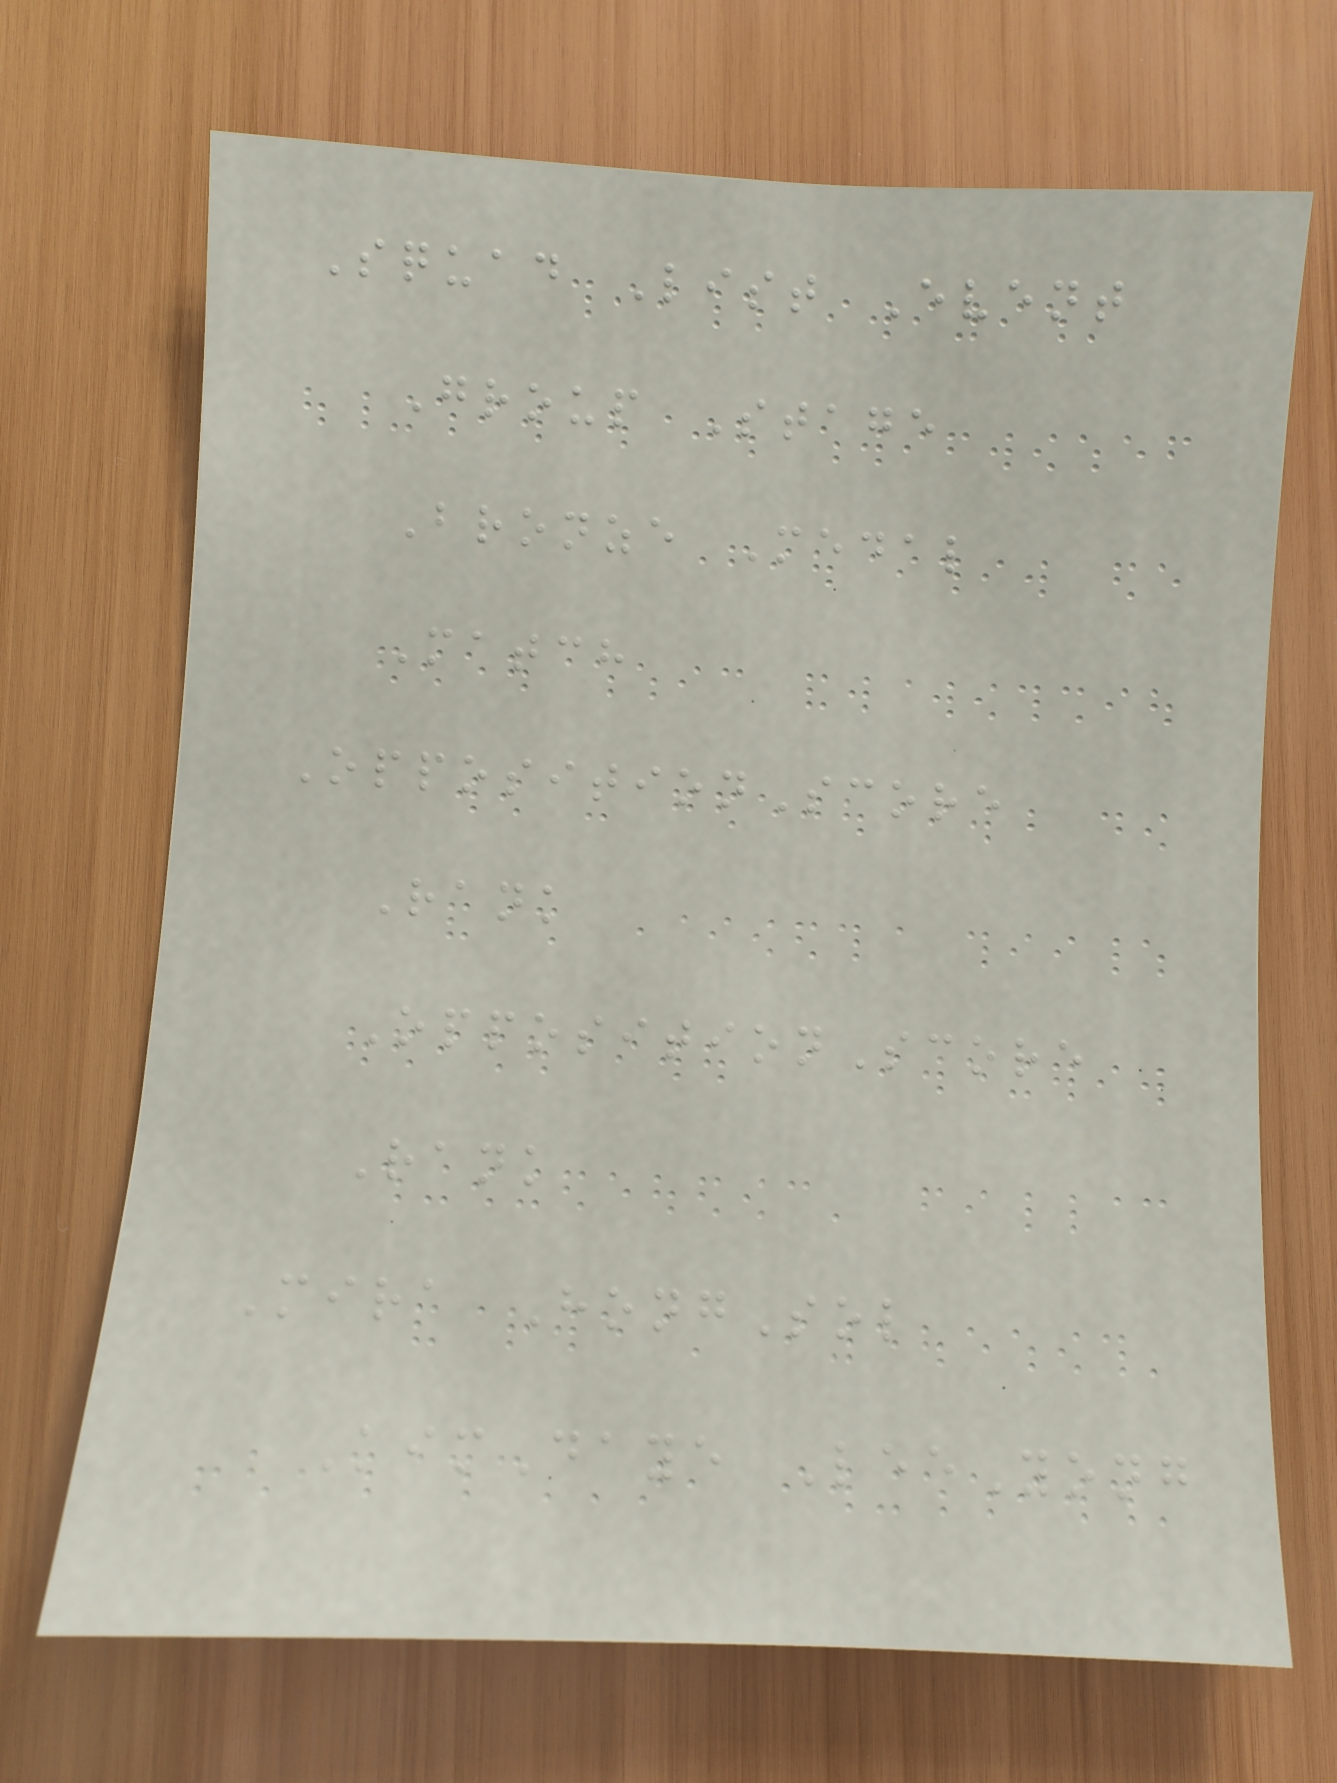Squad List Event
Group Stage
Bronze Medal
Match
OppositionScore
Rank
OppositionScore
Rank
Mira HongSol
KimDaye LeeYong
